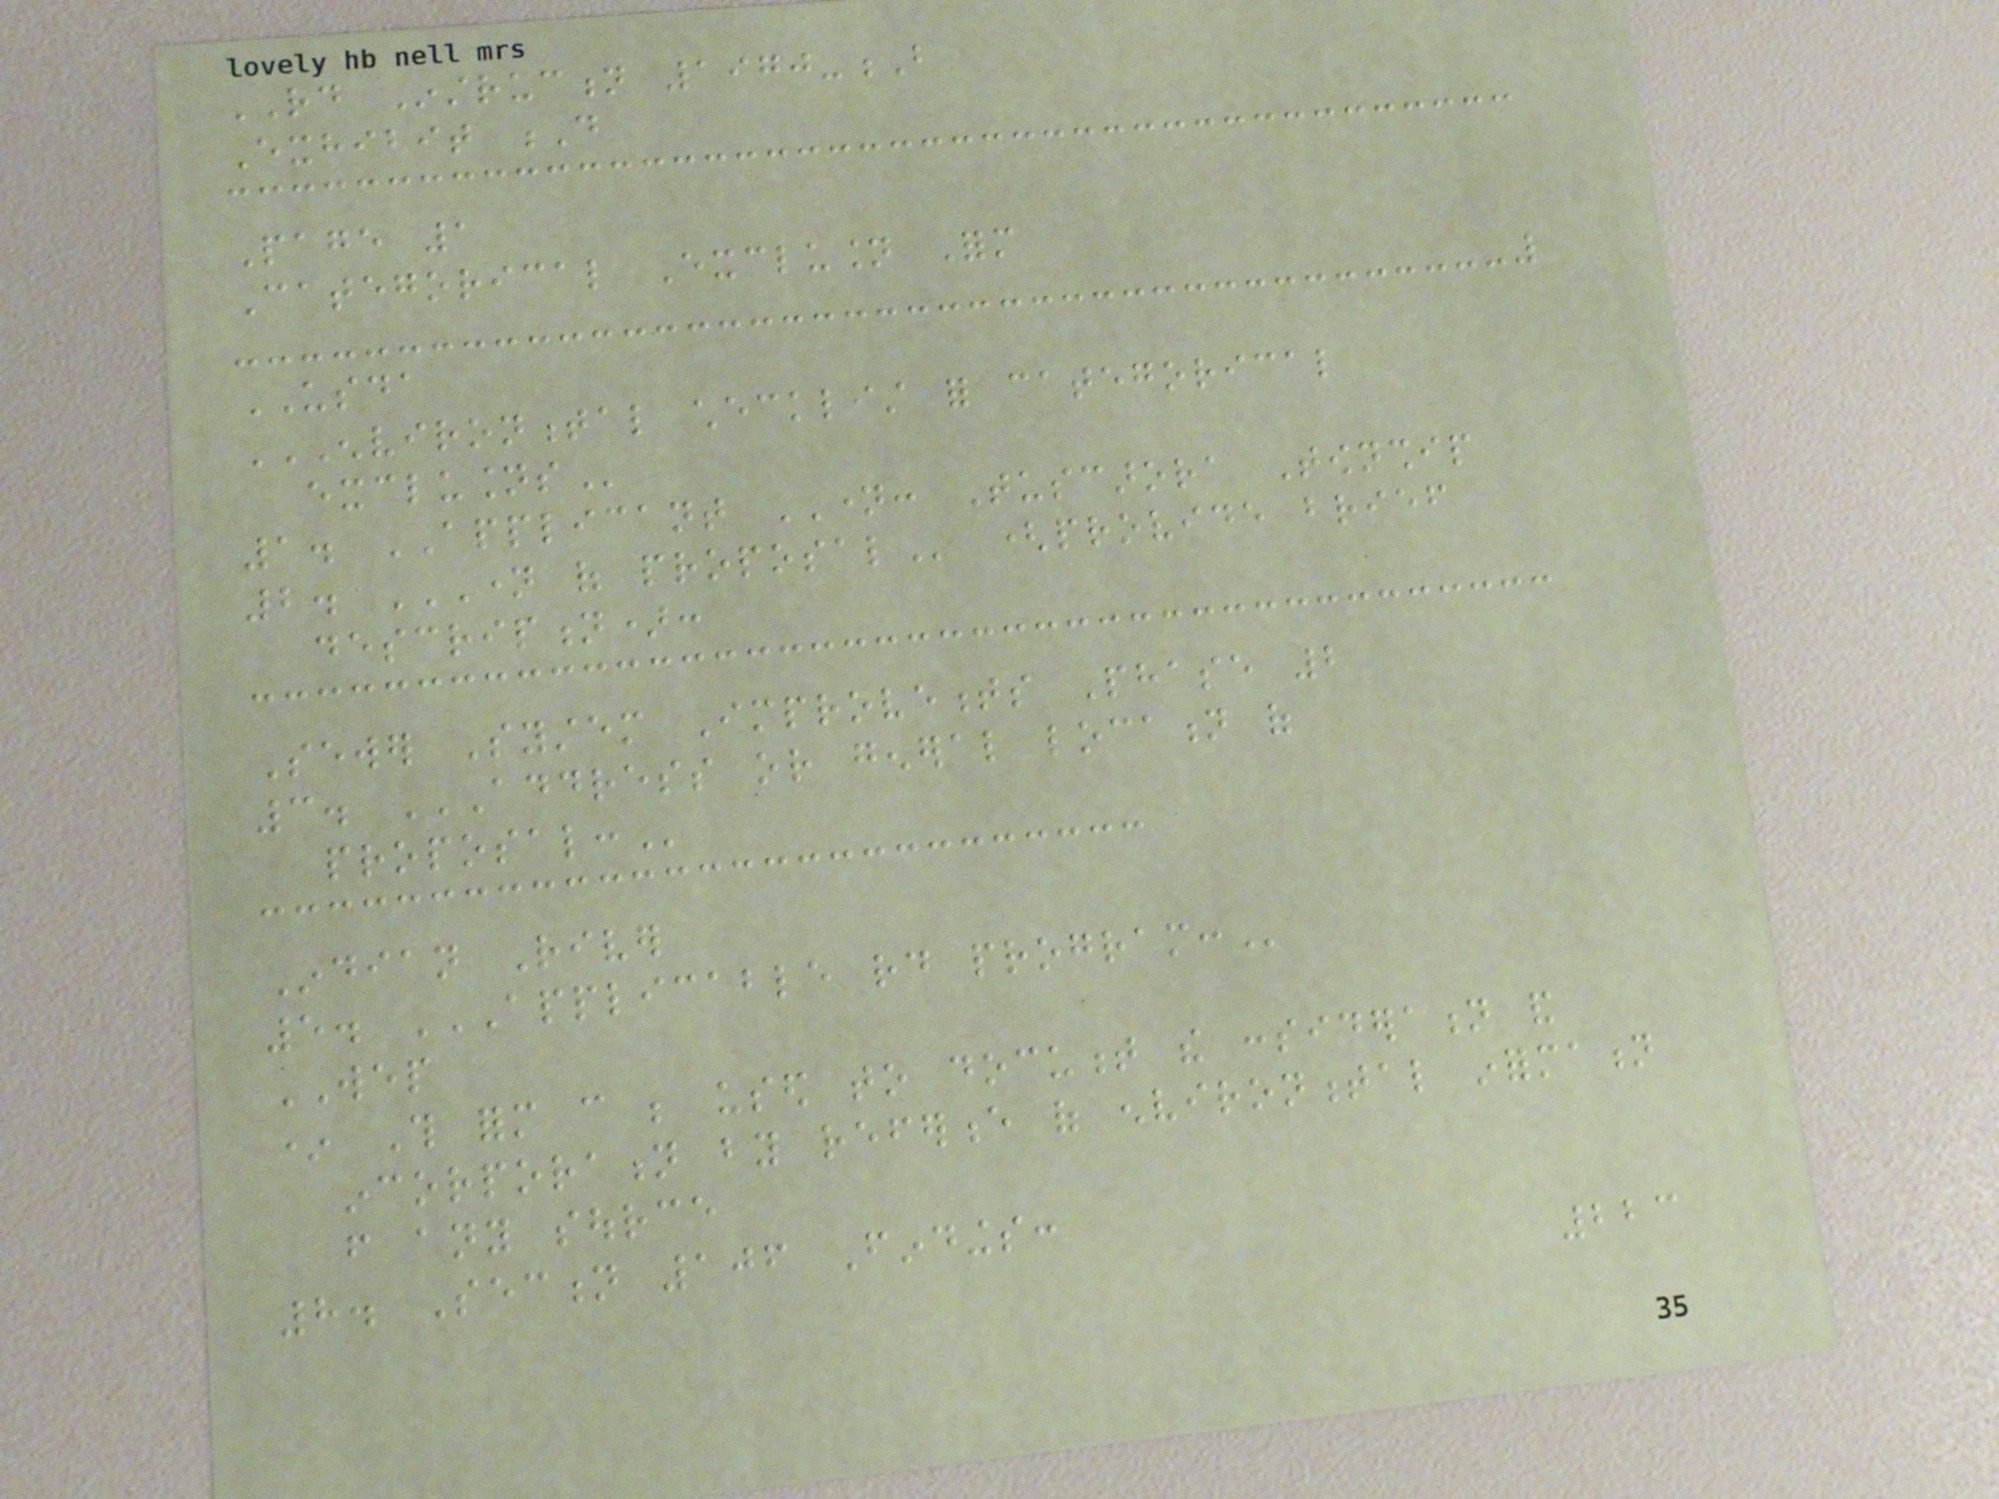RD Instruction 1970-B
Exhibit D
Page 1
Categorical Exclusion Form
USDA
ENVIRONMENTAL CHECKLIST FOR CATEGORICAL
EXCLUSIONS
1. APPLICANT NAME: Tuscarora Township
2. NAME OF PROPOSAL (provide brief
description):
Sewer System Improvements Phase 2
3. ADDRESS OR GENERAL LOCATION OF
PROPOSAL:
Indian River
5. APPLICABLE RD PROGRAM:
WEP
* This form can be used to document the consideration and
incorporation by reference of environmental information
from any source
8. Section 106 Findings:
223
